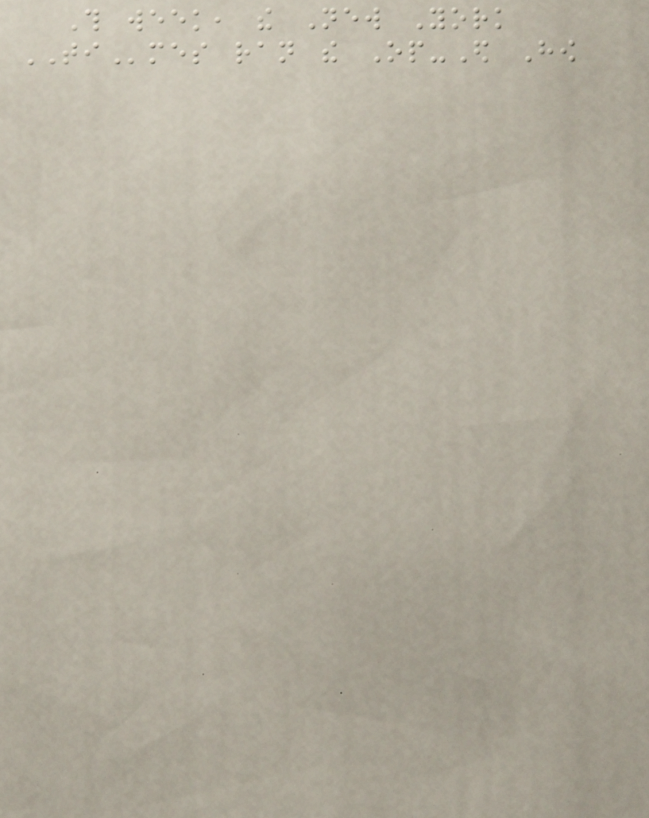This week, the New York
TImes ran the Op-Ed How
